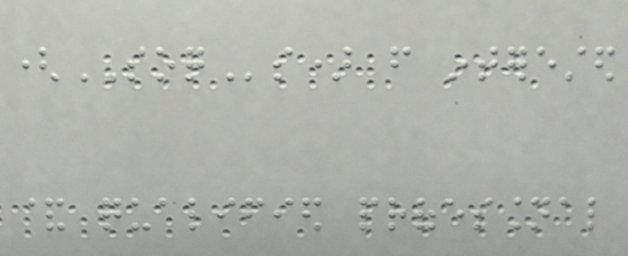(SOQs) from interested
& qualified professional
